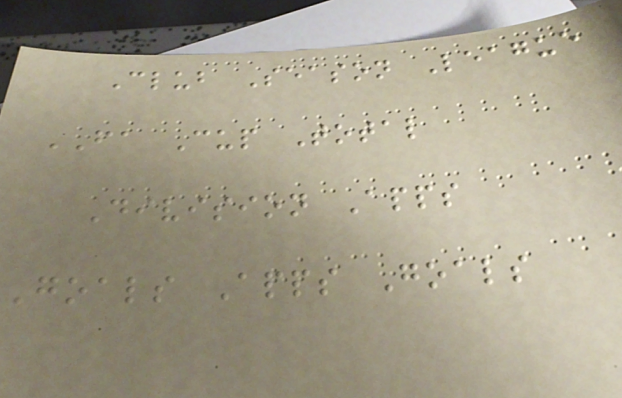Club Season League
FA Cup Total
Division Apps
Goals Apps Goals
